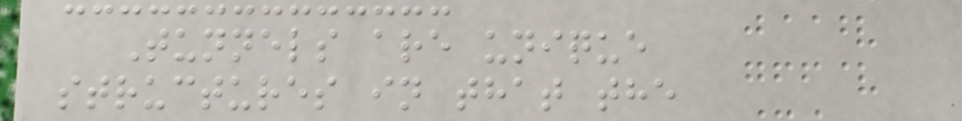Tunnels are unique
structures in that the
